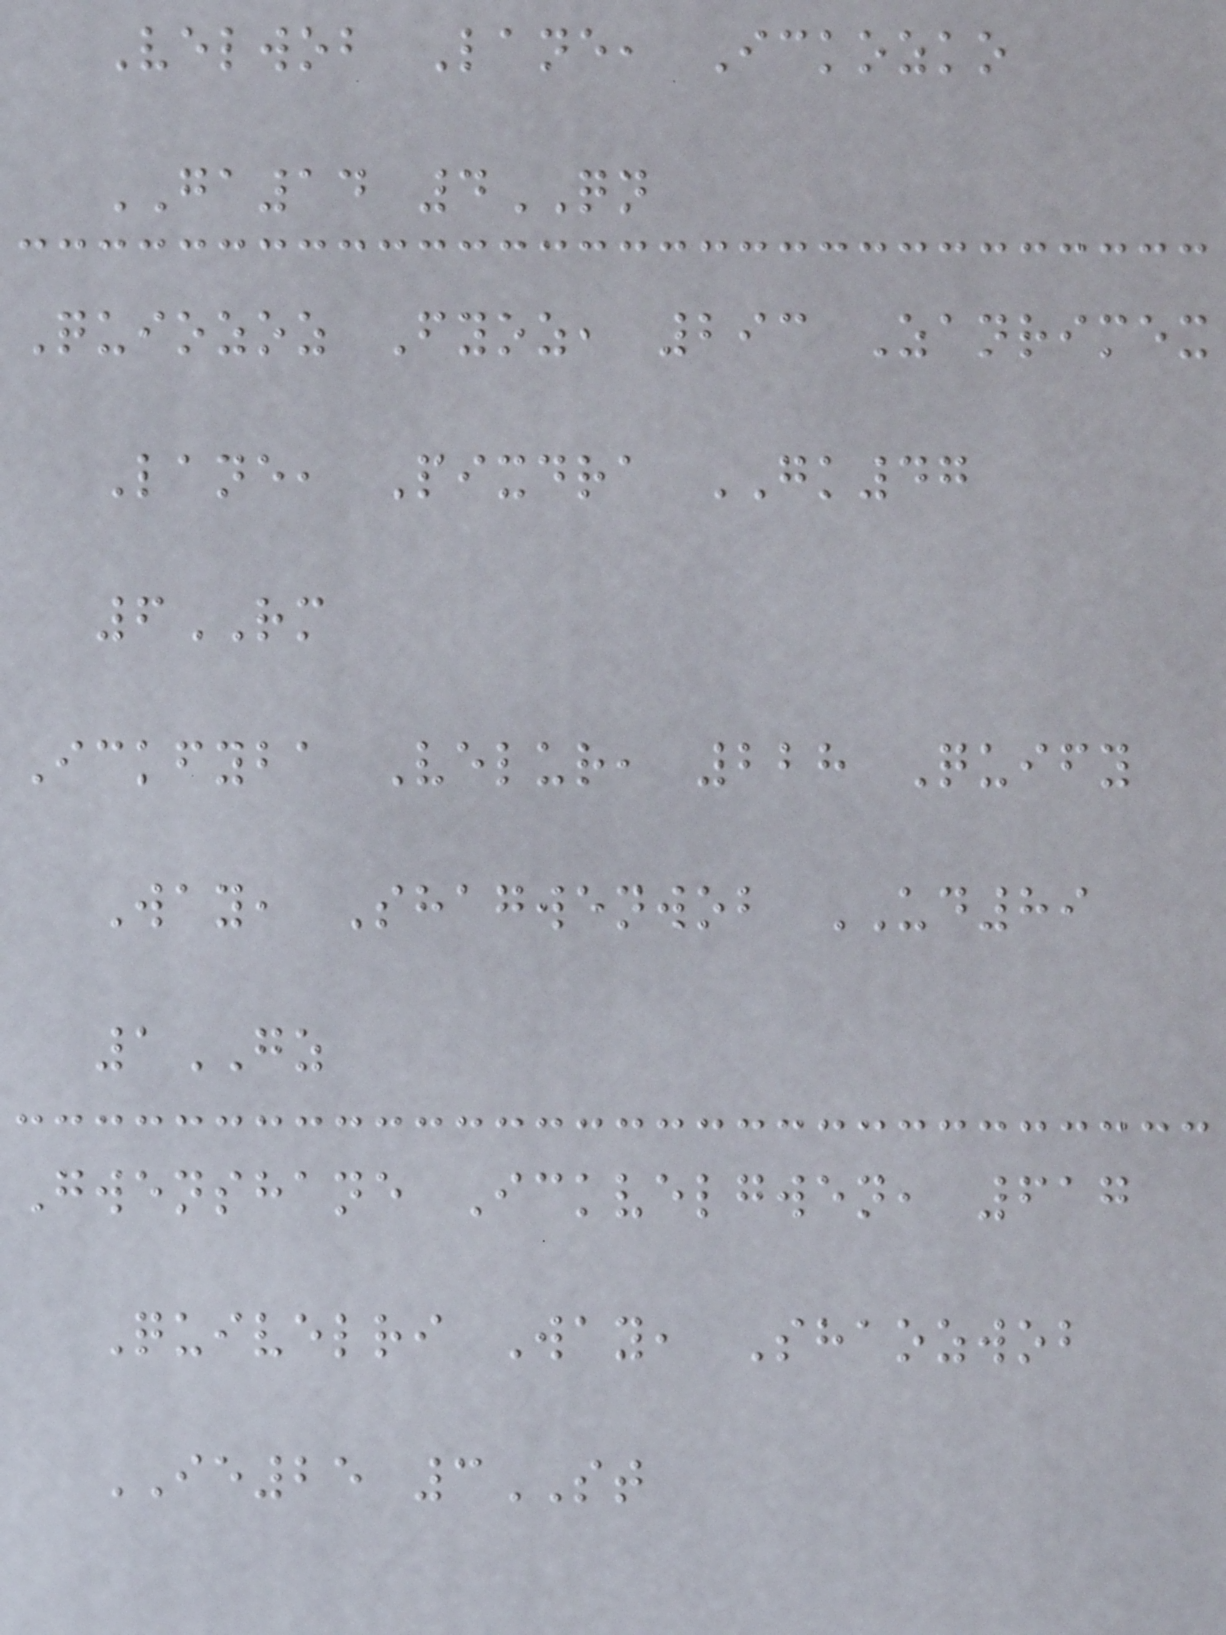Velwob Lane, Ickozko
GA14 4QN
Quiozoz Fyoz, 293 Zanrimex
Lane, Pixdra GK47
6RM
Ickfyba Velur, 228 Quify
Way, Shagwenwob UD89
1GZ
Gwenshane Ickvelgwen, 617
Quivelri Way, Shaozwob
IE25 3ST
